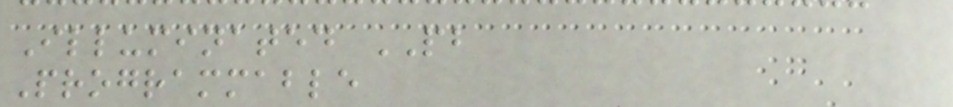Illuminated PB
Programmable
